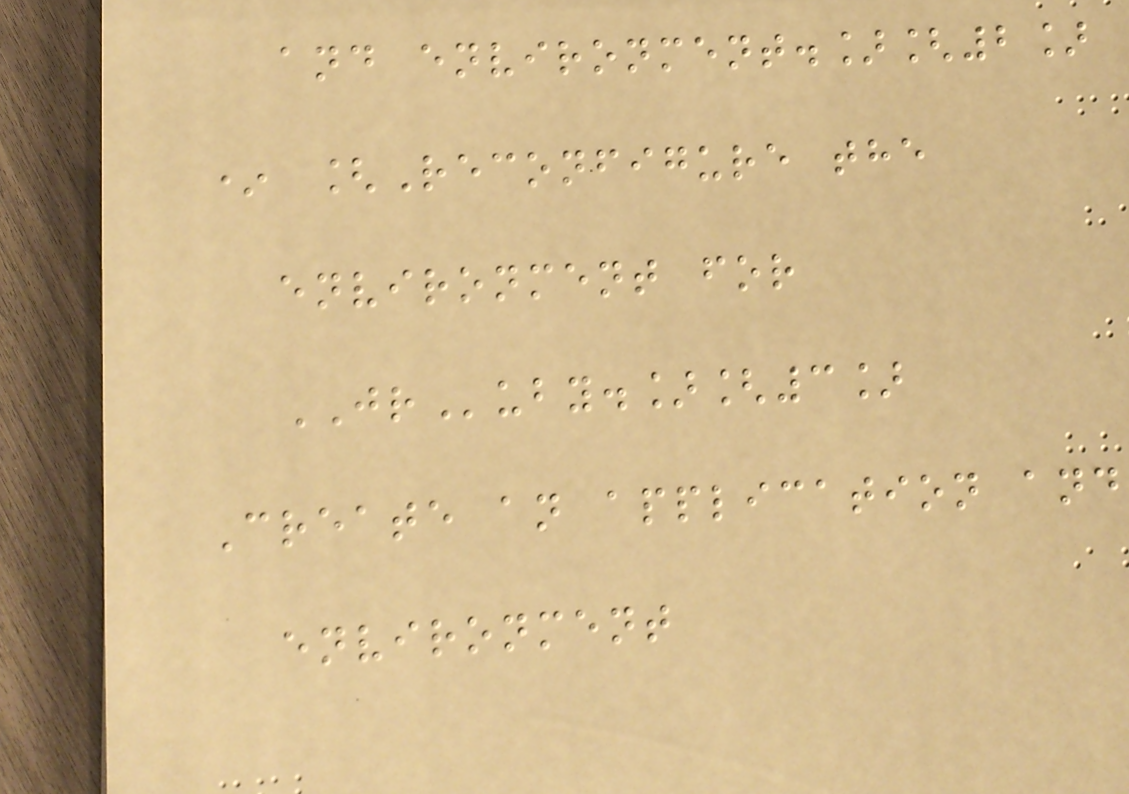and environment.][2]
* [Reconfigure the
environment for
JRuby.][3]
Create an application and
environment
